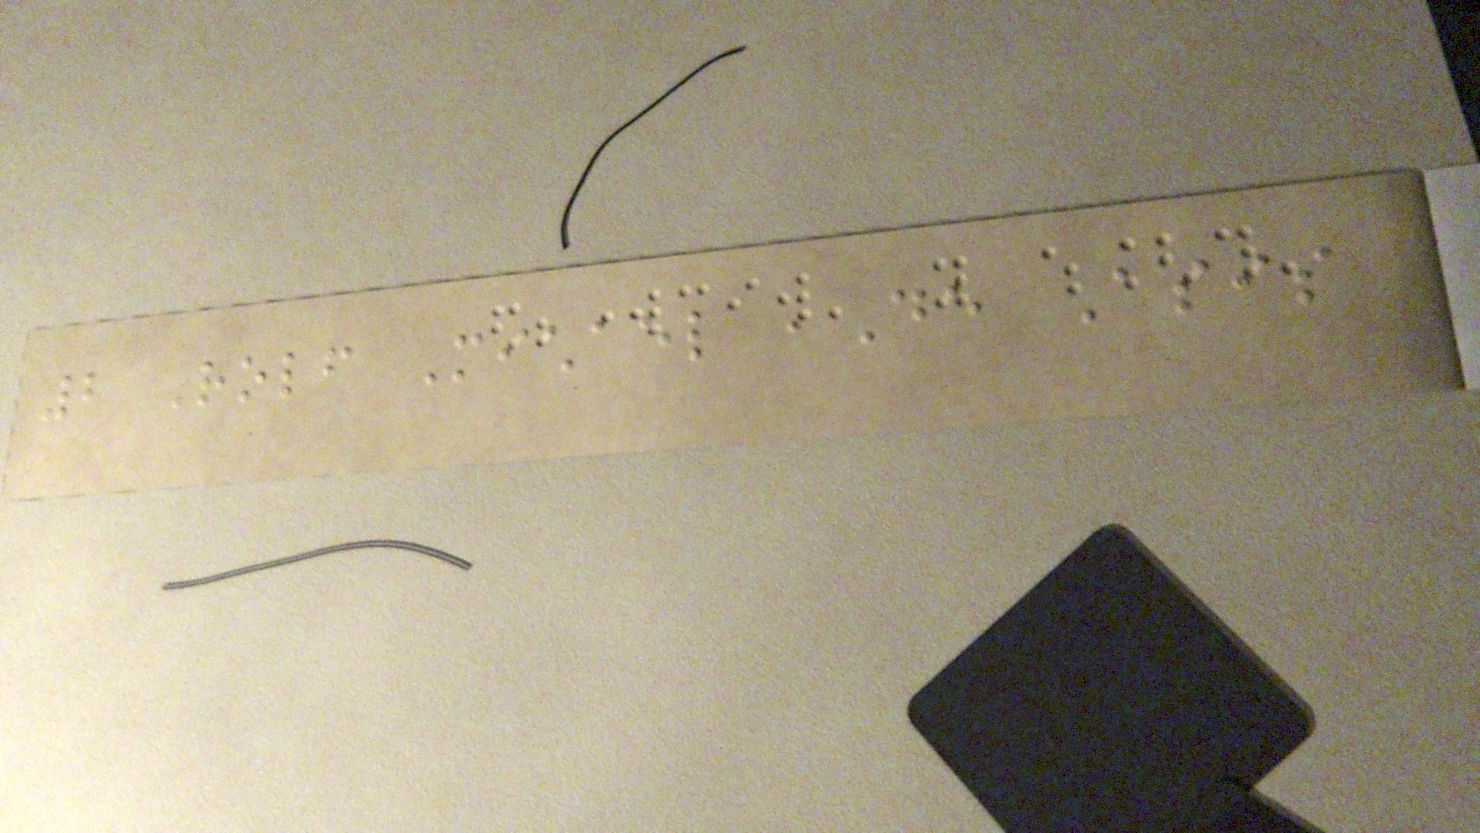2 Rolf Michael ,De Asis
